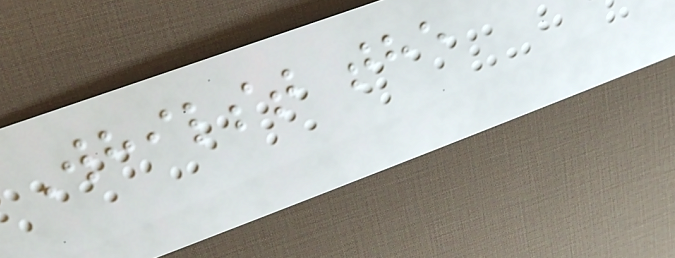Whilst the
